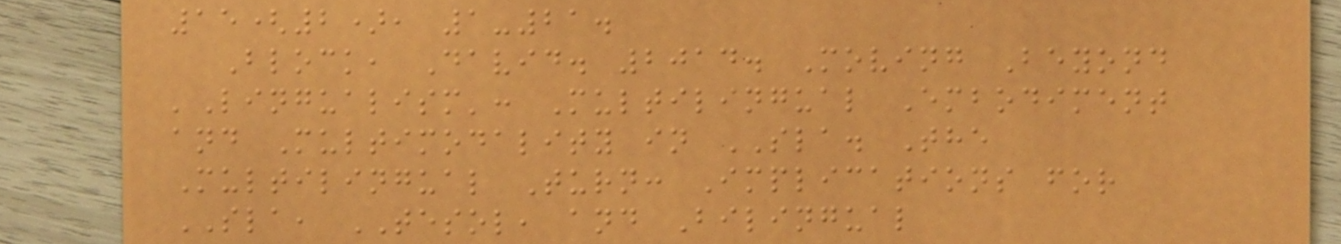15(2), 1-21.
Block, David. 2014. Moving Beyond
'Lingualism': Multilingual Embodiment
and Multimodality in SLA. The
Multilingual Turn: Implications for
SLA, TESOL, and Bilingual
